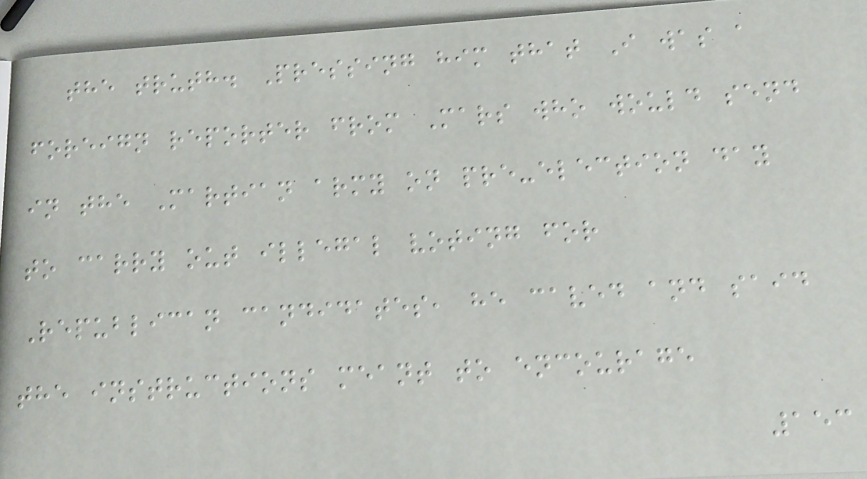the truth. Pressing him that I was a
foreign reporter from Mars who would send
in the Martian army on pre-election day
to carry out illegal voting for
Republican candidates, he caved and said
the instructions meant to encourage
153
